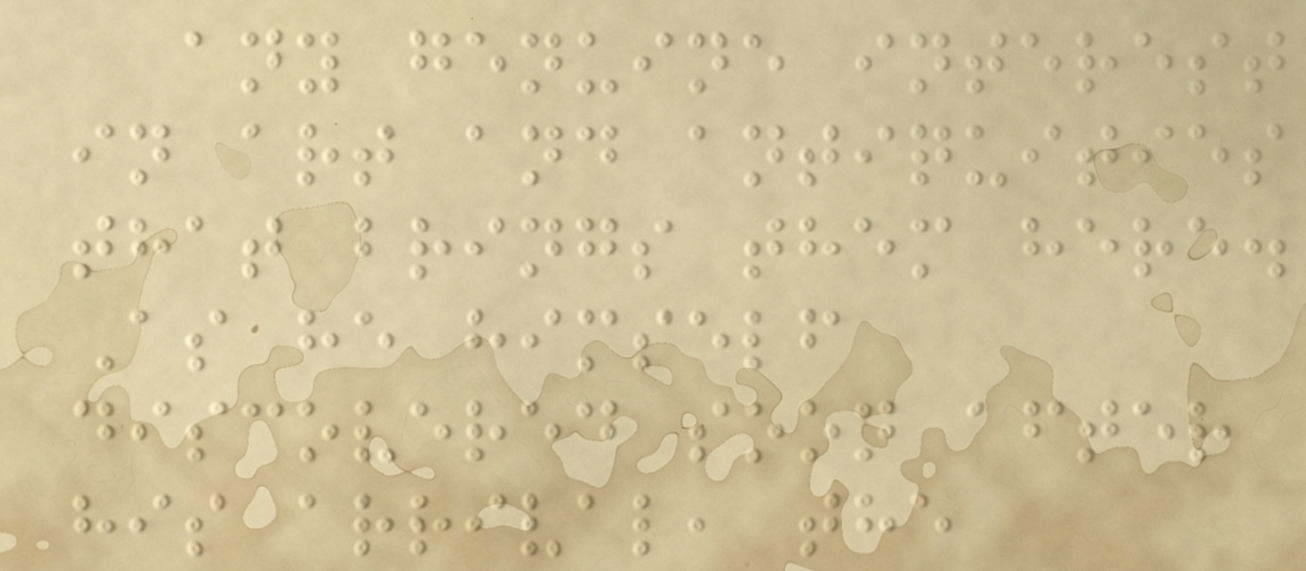any genuine interest
in art and antiquities
that brings them here.
As he himself
discovered soon after
his arrival, the
